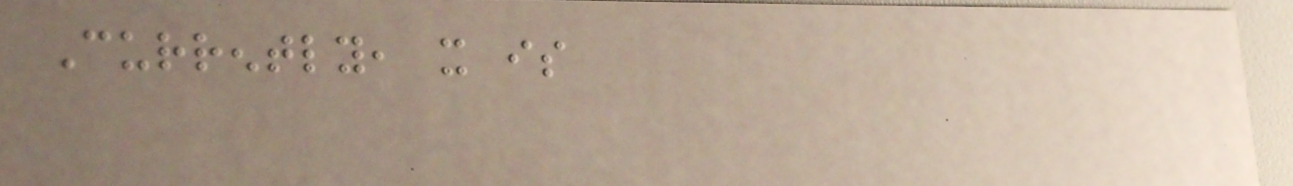Currently, it is
